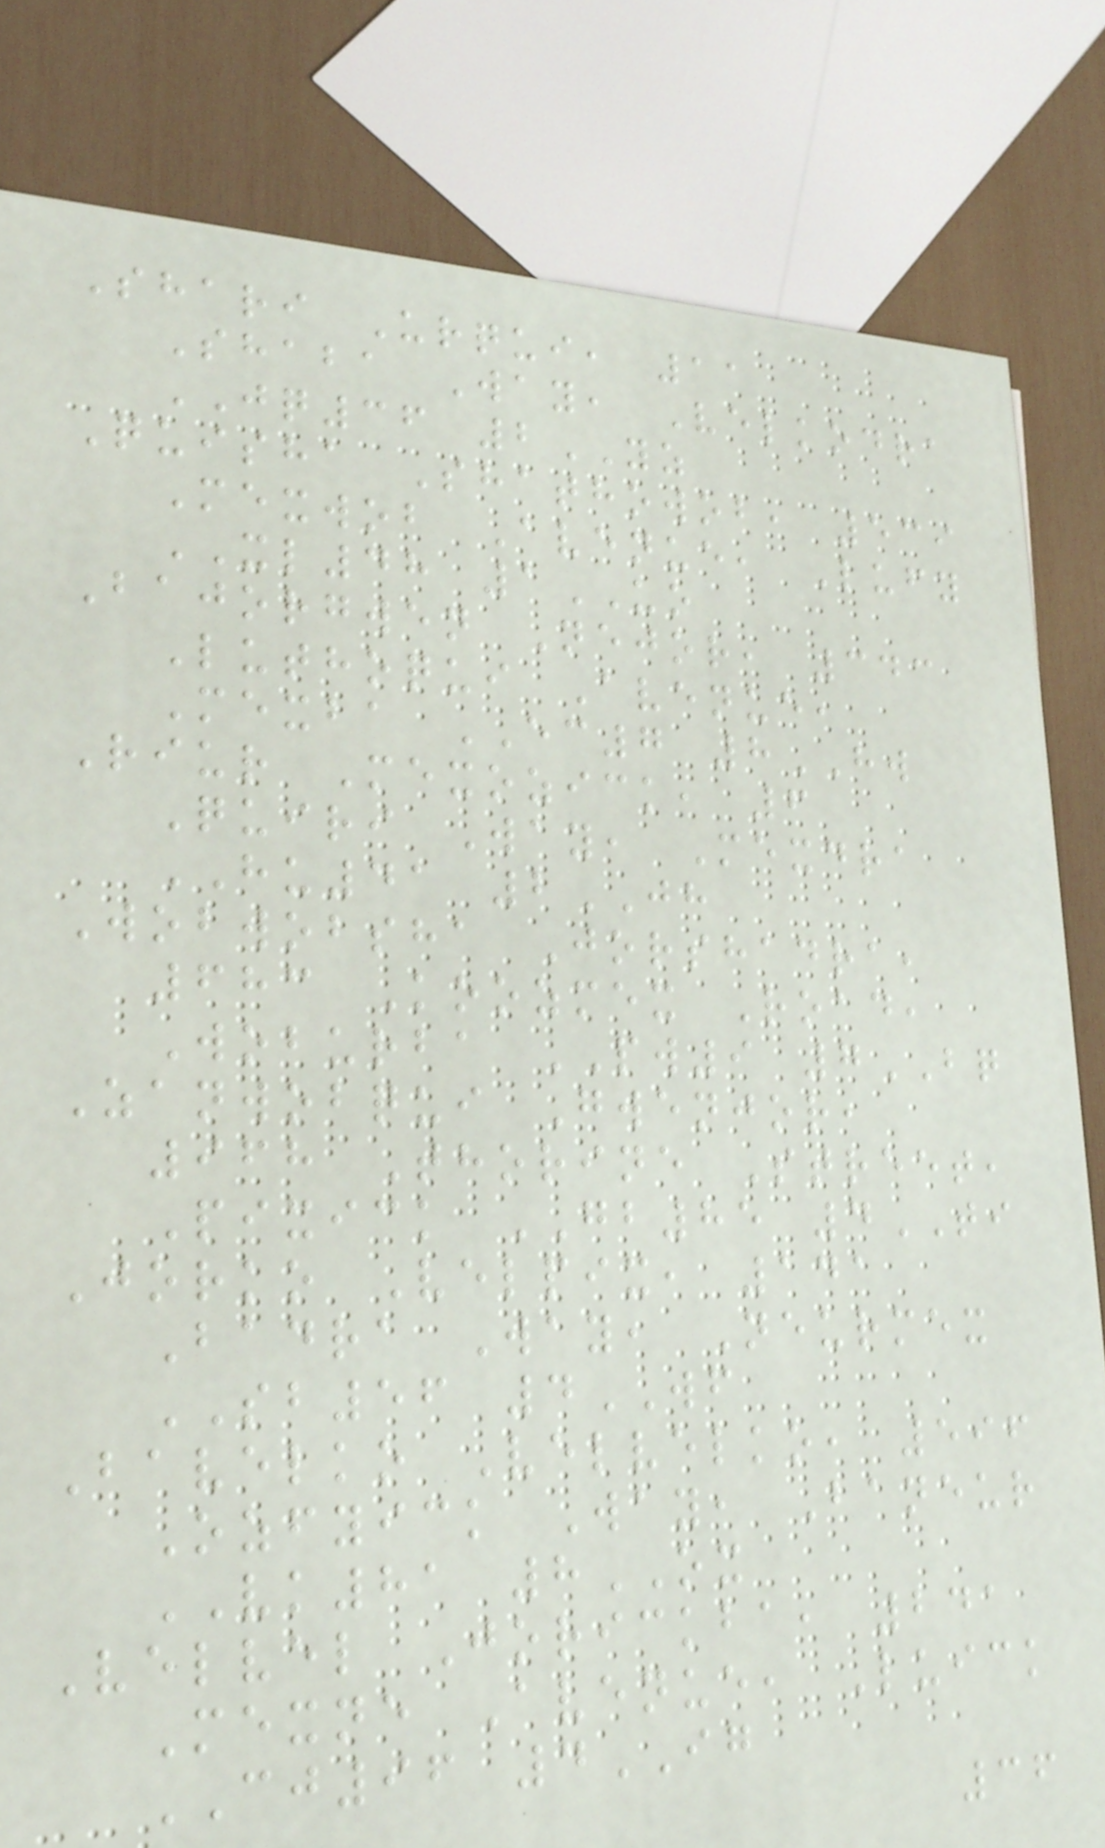Shari Urqui, 11
Shaba Way, Velkodra
JQ36 2YZ
Quisha Shathowob, 539
Mexwob Avenue, Lufy
XL48 1UO
Bajorgwen Nejor, 343
Luthoqui Avenue,
Mexba EC7 8HW
Riur Mexozick, 6
Quiri Way, Mexdra
HU41 2JH
Wobwobsha Jorshadra,
683 Koozmex Road,
Woburba PW9 7BQ
Zanwobqui Gwenjor,
968 Thorine Street,
Pixick GB85 4TI
Jorko Velpix, 141
Badra Way, Neurmex
SB56 4WF
Bavelko Velvelko, 596
Ozfyick Way, Baneur
VK81 8OX
Velvel Jorickba, 241
Mexne Avenue, Luick
CJ96 4IG
36
